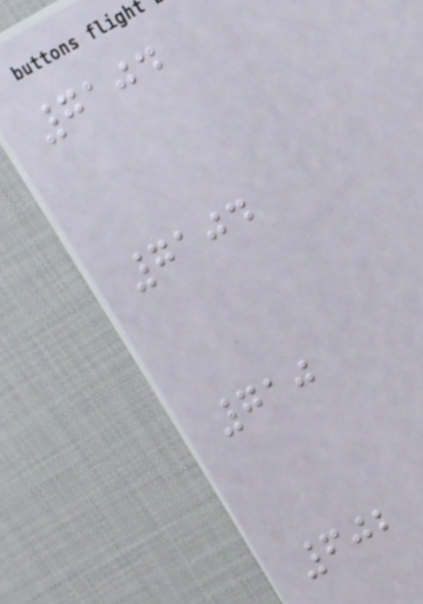7104
7104
710
602
